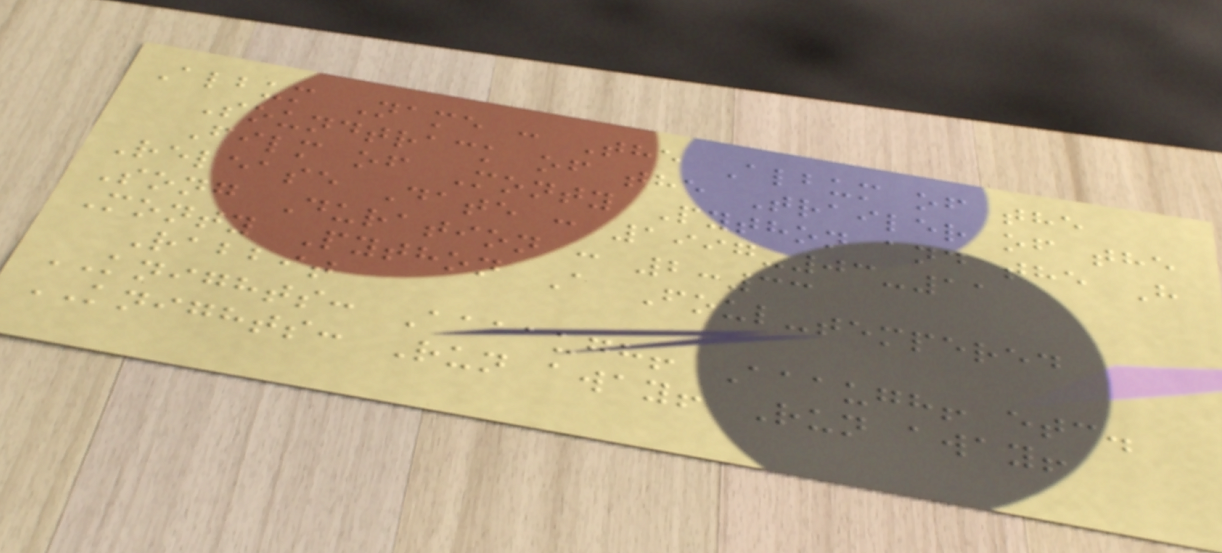Album Name : The Album of the
Soundtrack of the Trailer of the
Film of Monty Python and the H
Release Date : 1997-03-11
Song Duration : 2:33
Monty Python A Foul-tempered
Rabbit
KNIGHTS: Aaaaugh! Aaaugh! etc.
KNIGHTS: Run away! Run away!
